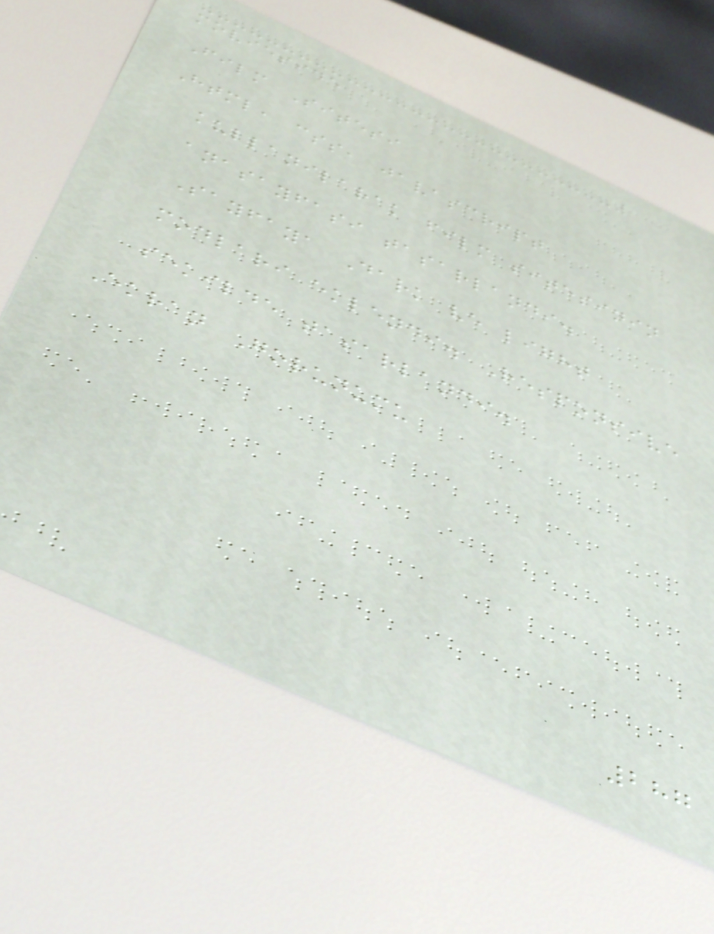movieside
Film Sitesi
Html, css, javascript
kullanilarak film sitesinin
anasayfasi tasarlandi.
Sayfaya Dark ve light
modlari eklendi. Responsive
sekilde tasarlandi.
Ekran Gorunumu
287
